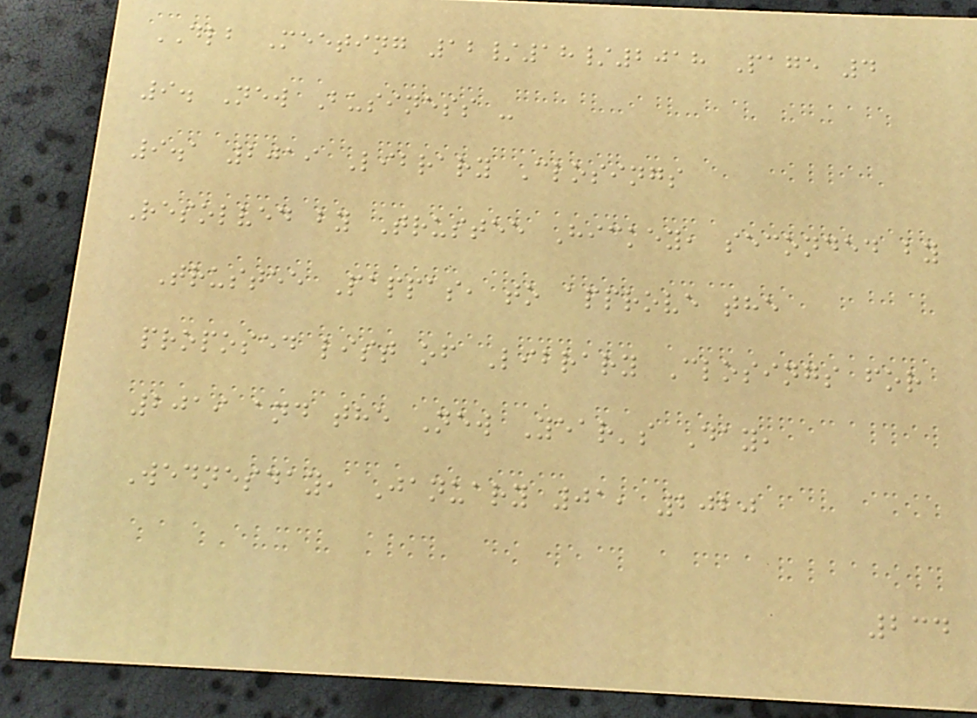DLB Meeting 12/18/2018 Page 4
9. New Business -
9.1 2019 Library Closings
Resolved by Trustee Hickey, seconded by
Trustee Pappas, to approve the
proposed list of Library Closings for
2019 and the New Year's Day,
Wednesday, January 01, 2020
234
